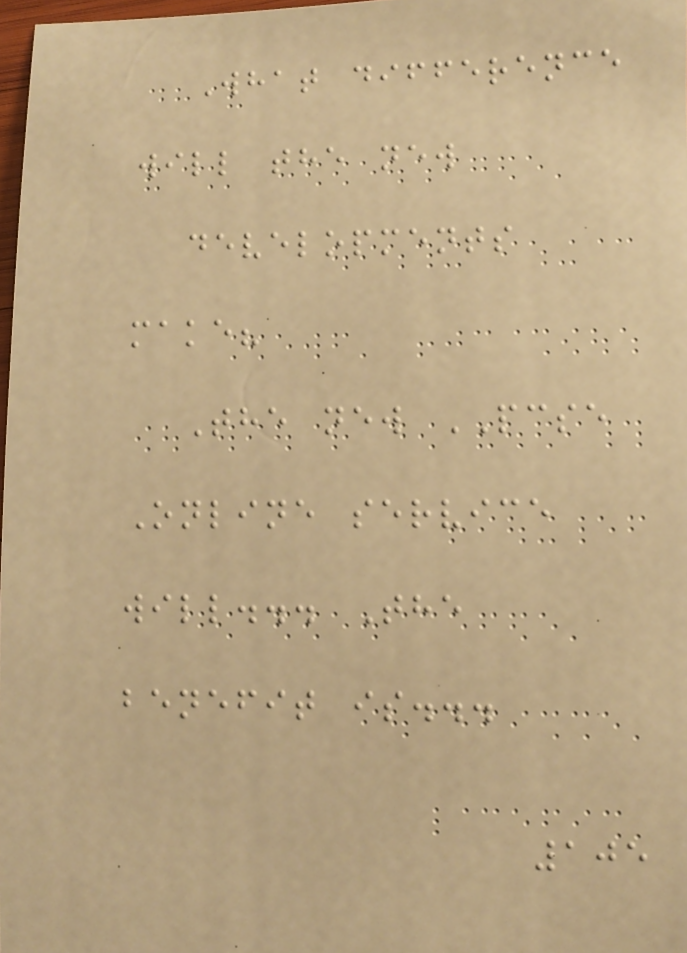What difference
will the new
developments
make?
The new PCSE
Online service
will... The
benefit is...
105
